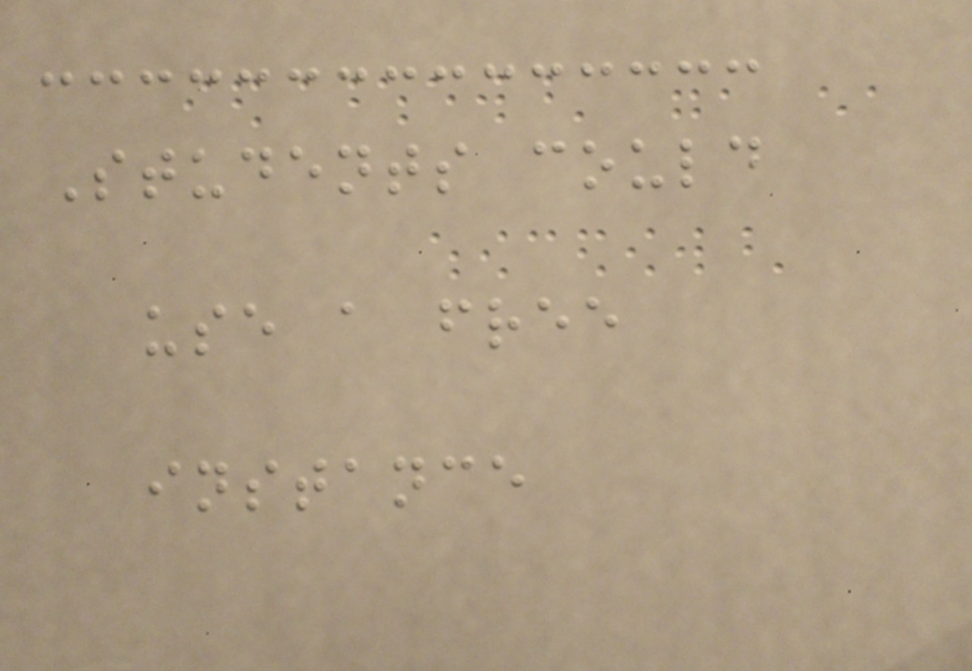Students could
use a free
instance
